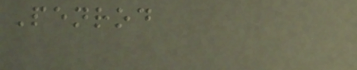Penrod
